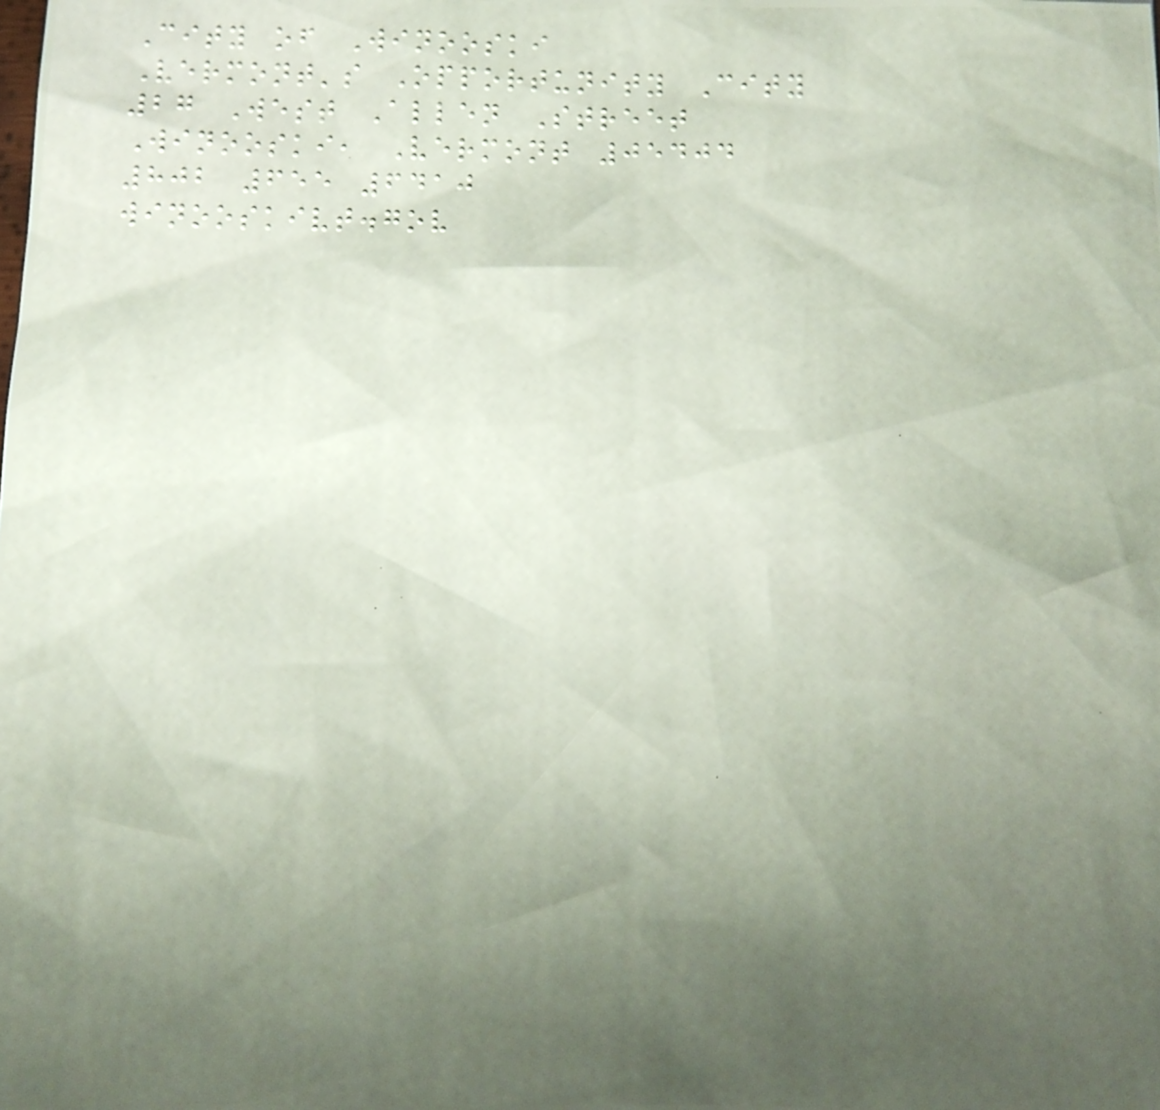City of Winooski
Vermont's Opportunity City
27 West Allen Street
Winooski, Vermont 05404
802 655 6410
winooskivt.gov
